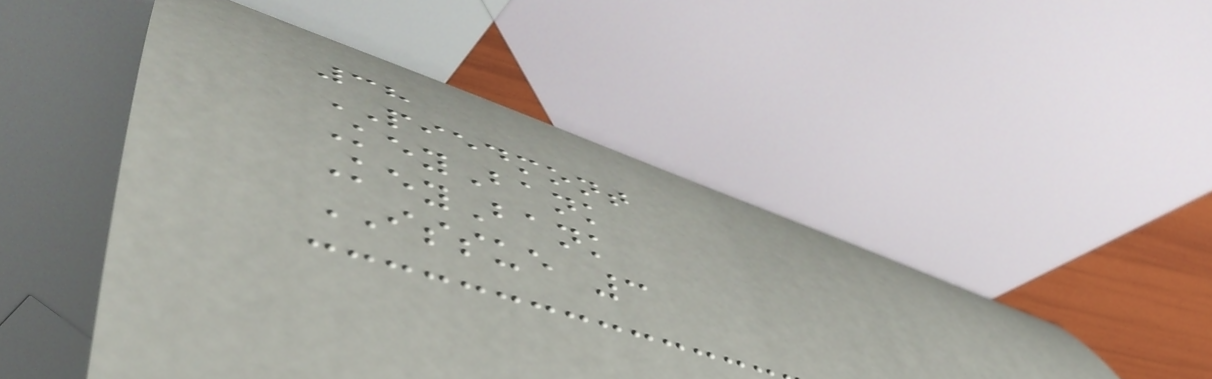38
PIEDMONT
KeyBank
KeyBank
ISSUE 3
